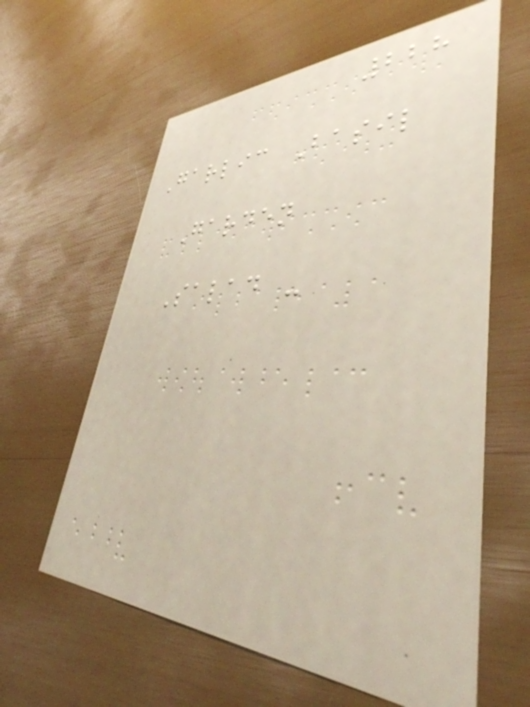228
Garlic Basil
Garden
Salad -
